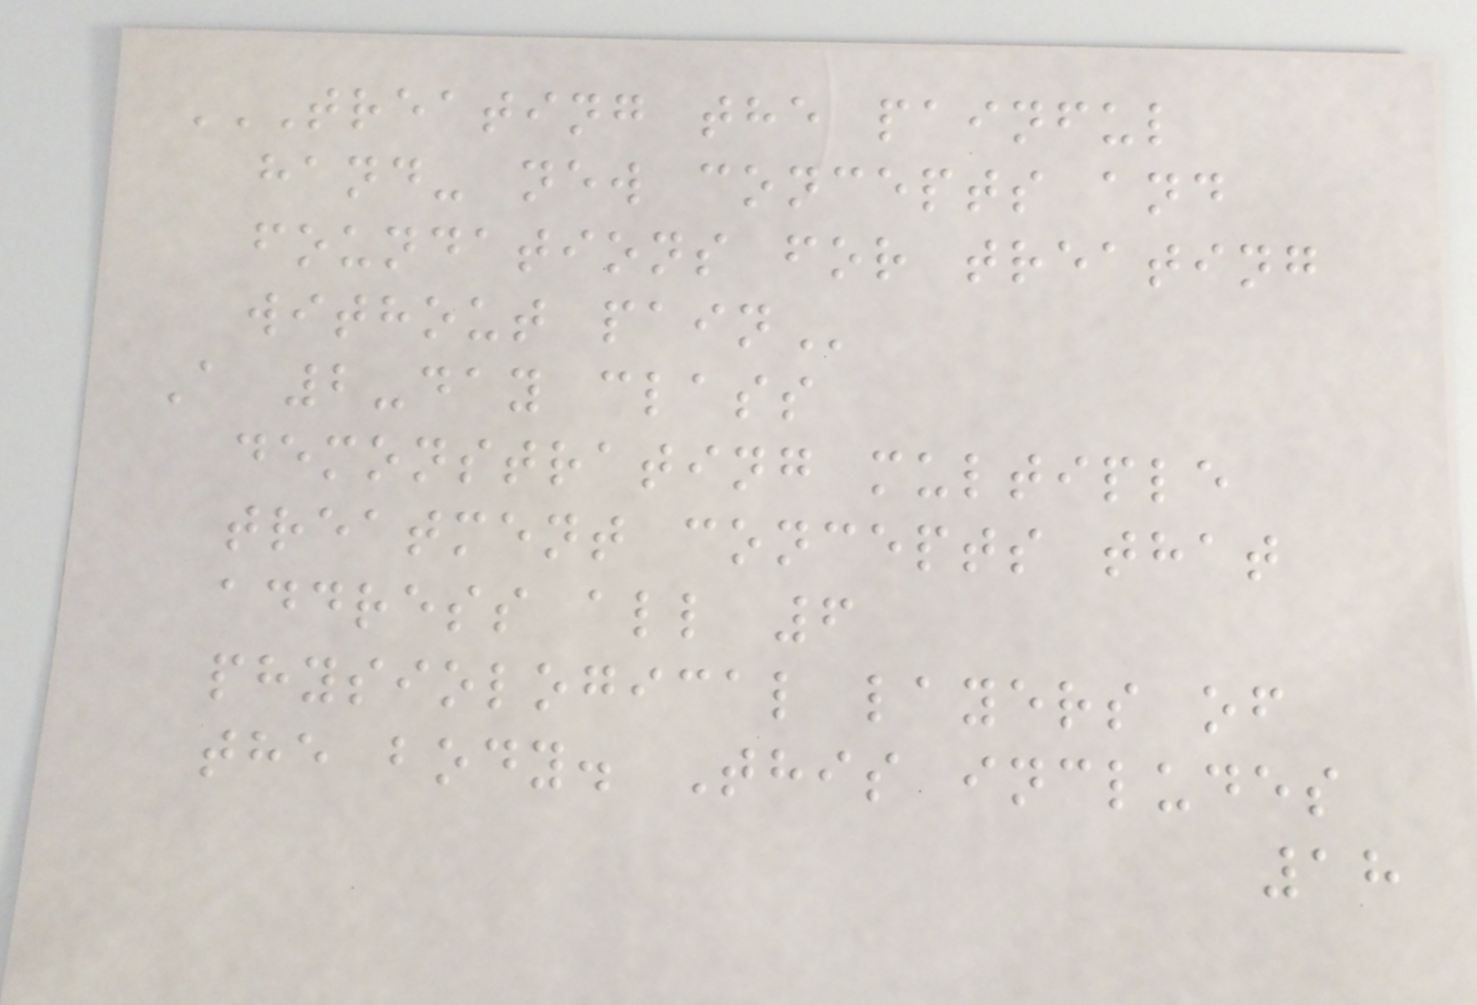TREATING THE PAINFUL
HAND- NEW CONCEPTS AND
FOUNDATIONS FOR TREATING
WITHOUT PAIN
A 2-day class
demonstrating multiple
treatment concepts that
address all 6
physiological layers of
the body. This includes
18
